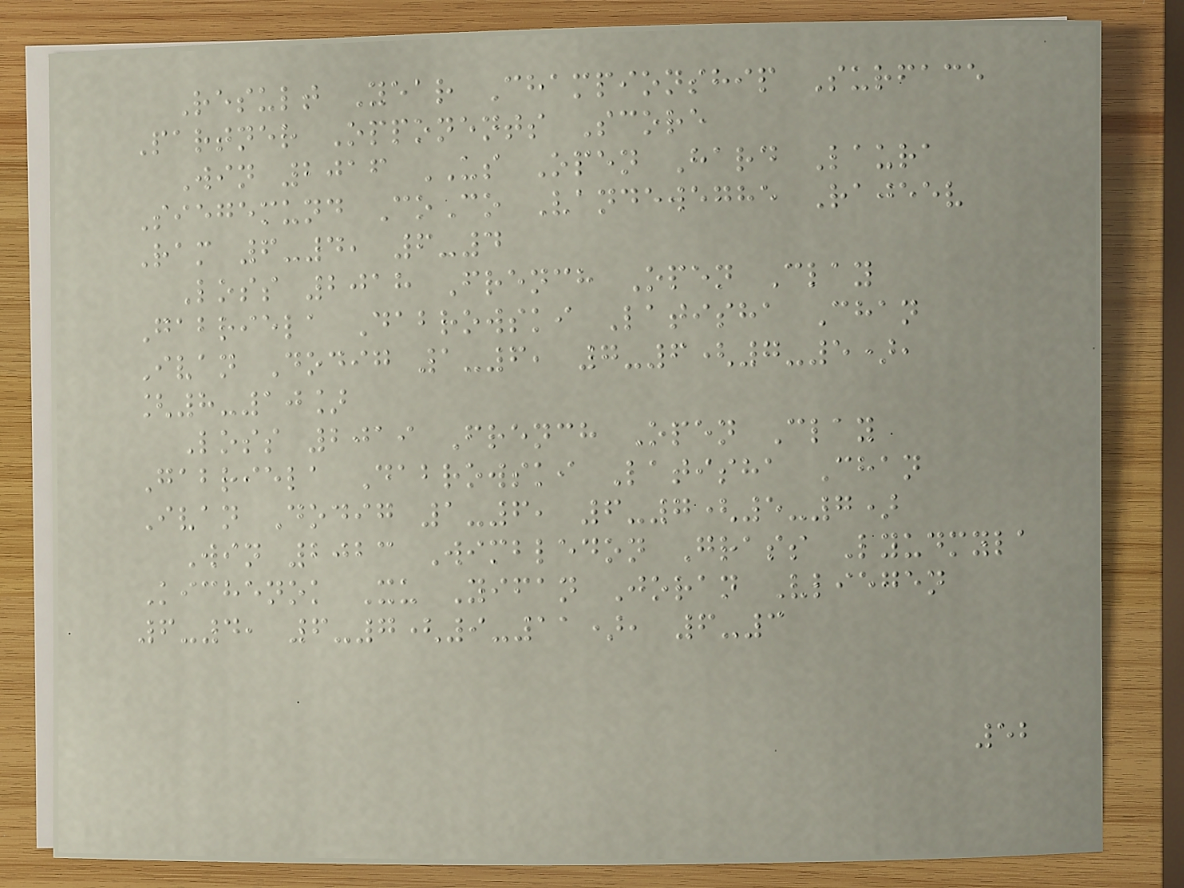Result Year Championship Surface
Partner Opponents Score
Win 2016 US Open Hard Laura
Siegemund CoCo Vandeweghe Rajeev
Ram 6-4, 6-4
Loss 2018 French Open Clay
Gabriela Dabrowski Latisha Chan
Ivan Dodig 1-6, 7-6(7-5),
[8-10]
Loss 2019 French Open Clay
Gabriela Dabrowski Latisha Chan
Ivan Dodig 1-6, 6-7(5-7)
Win 2023 Wimbledon Grass Lyudmyla
Kichenok Xu Yifan Joran Vliegen
6-4, 6-7(9-11), 6-3
52
